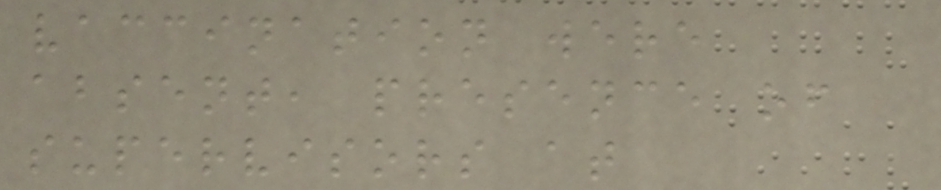vaccination were
absent, presence of
supervisors at
